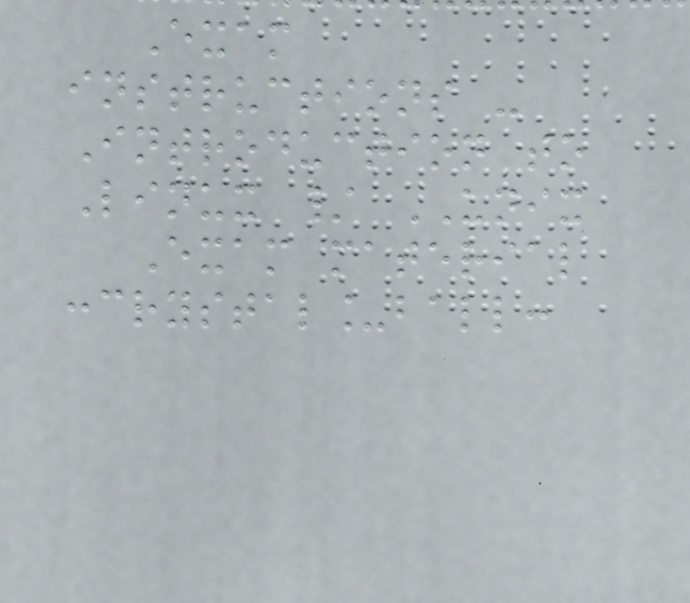Exam
instructions -
Introduction to
Linux / UNIX
Exam material
:crystal_ball:
